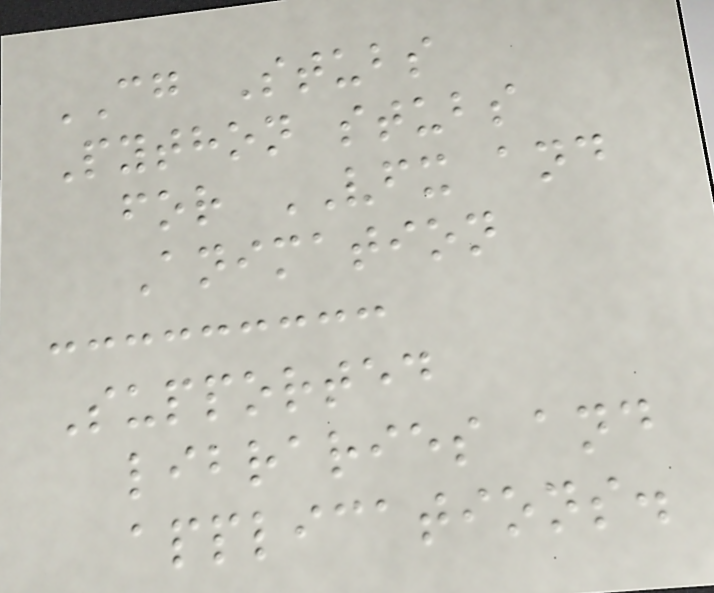CG Stubs
Python stubs
for VFX and
Animation
Supported
libraries and
applications.
